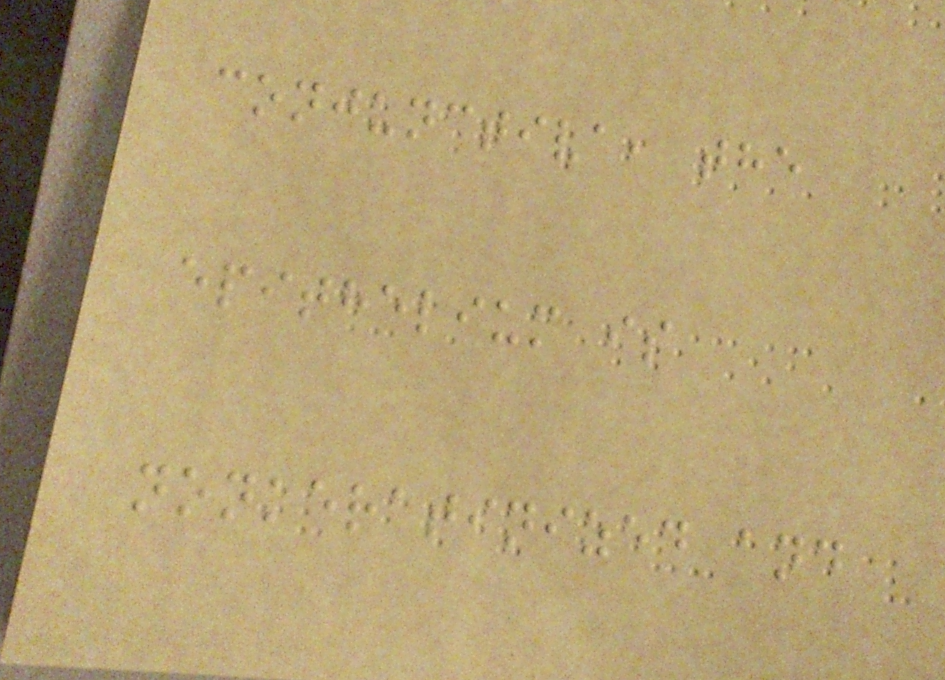conjunctiva, the
epithelium is
nonkeratinized and
